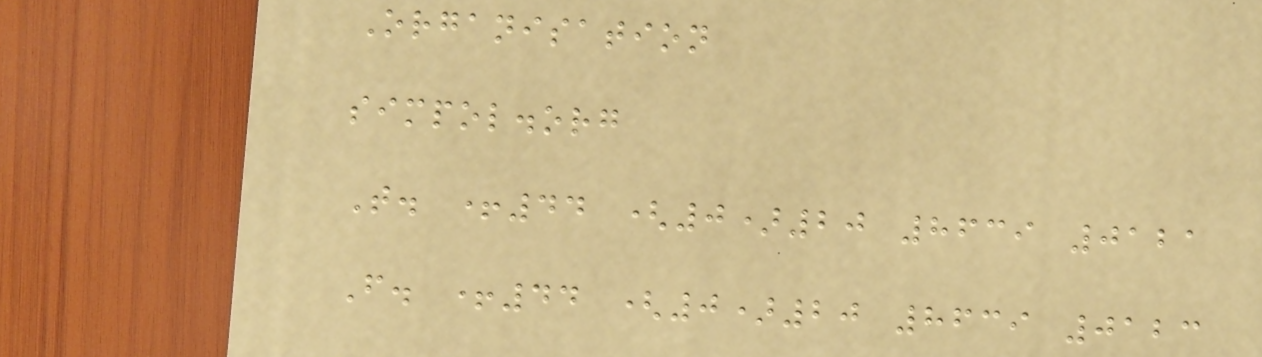Organisation
simpol.org
T. +44 (0)20 8639 0121
F. +44 (0)20 8639 0123
